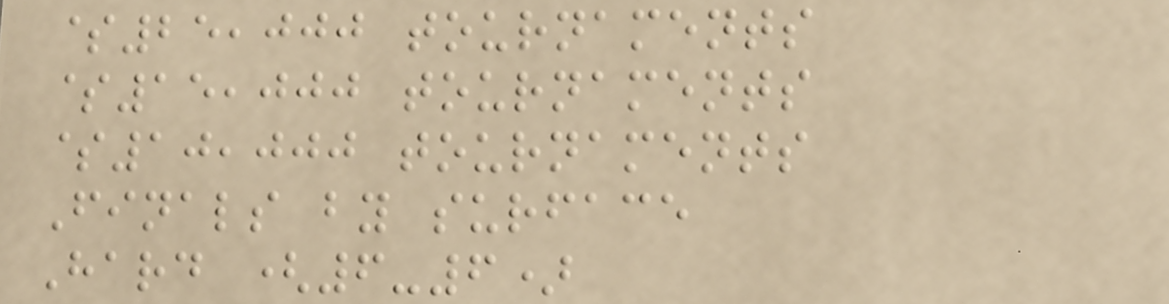$25,000 tournaments
$15,000 tournaments
$10,000 tournaments
Finals by surface
Hard (6-6)
